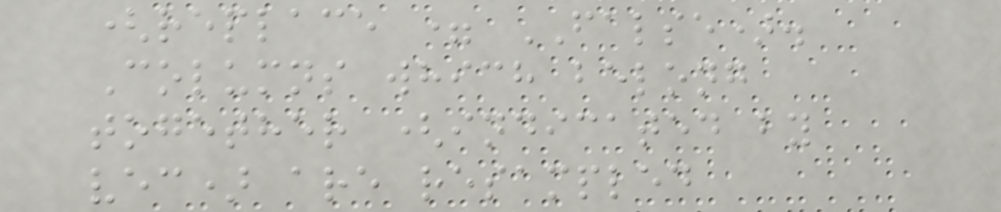(replace = FALSE).
Columns which belong
together (indicated by
vec) are resampled
